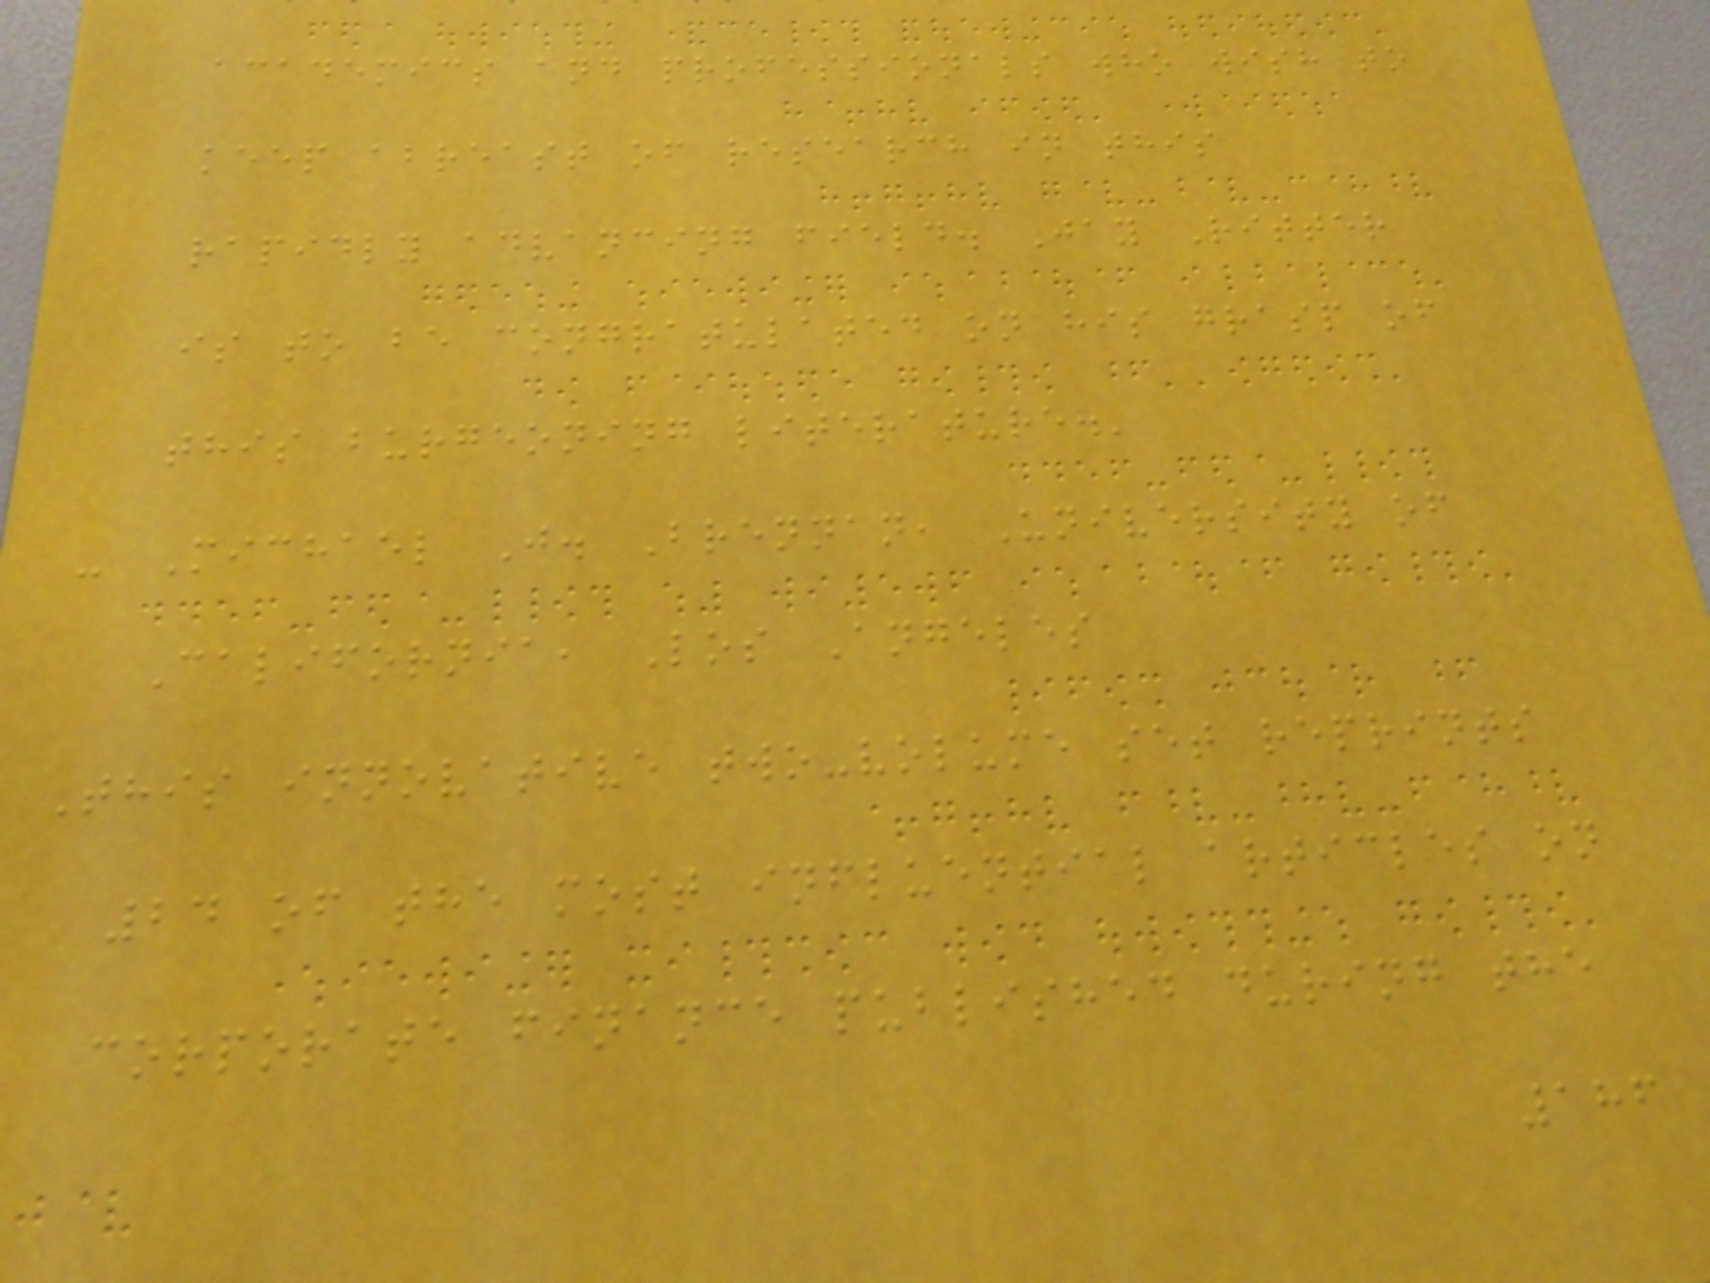academics and professionals who wish to
keep abreast of research in this
rapidly advancing field. Jay Ritter
is to be congratulated on his grasp of
this burgeoning literature.'
- Michael J. Brennan, University of
California, Los Angeles
This innovative two-volume set reprints
24 of the most influential articles on
corporate finance published during the
186
